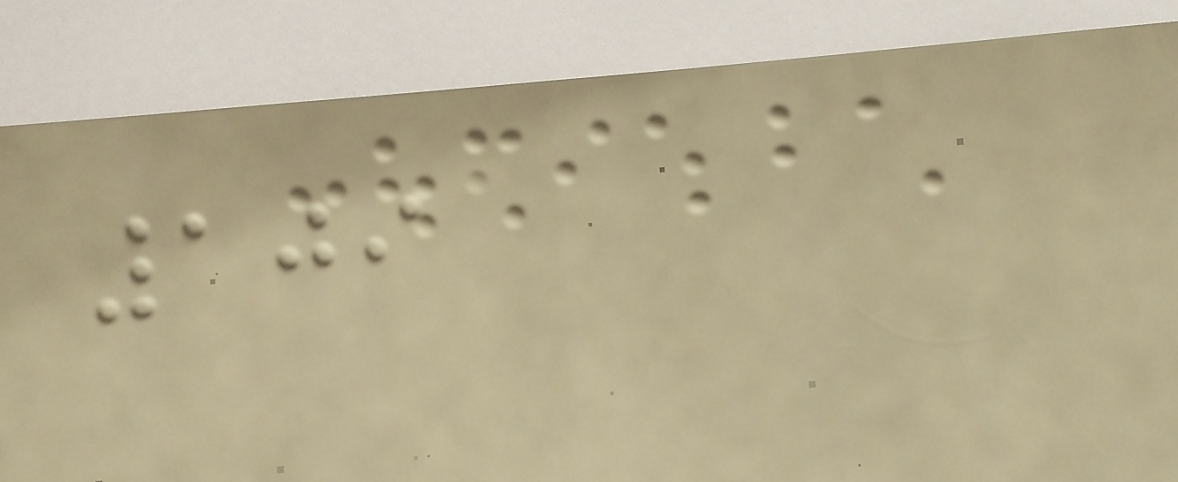109
